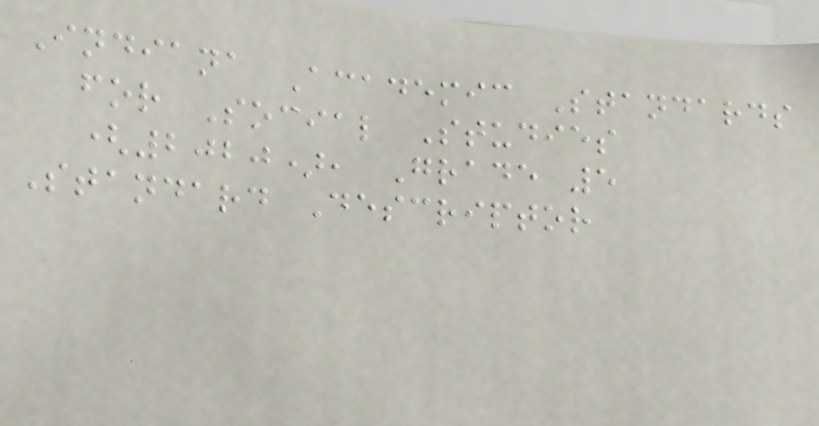Indiana Academic Standards
for Social Studies
(2020), Grade 5
Standard Descriptor
